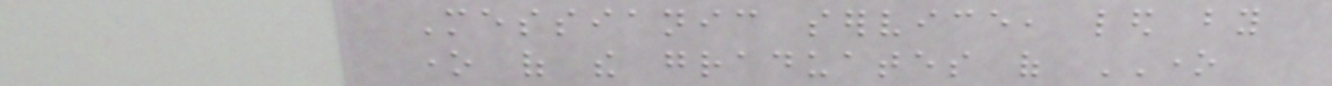Messianic service, led by
one of the graduates of ONE
